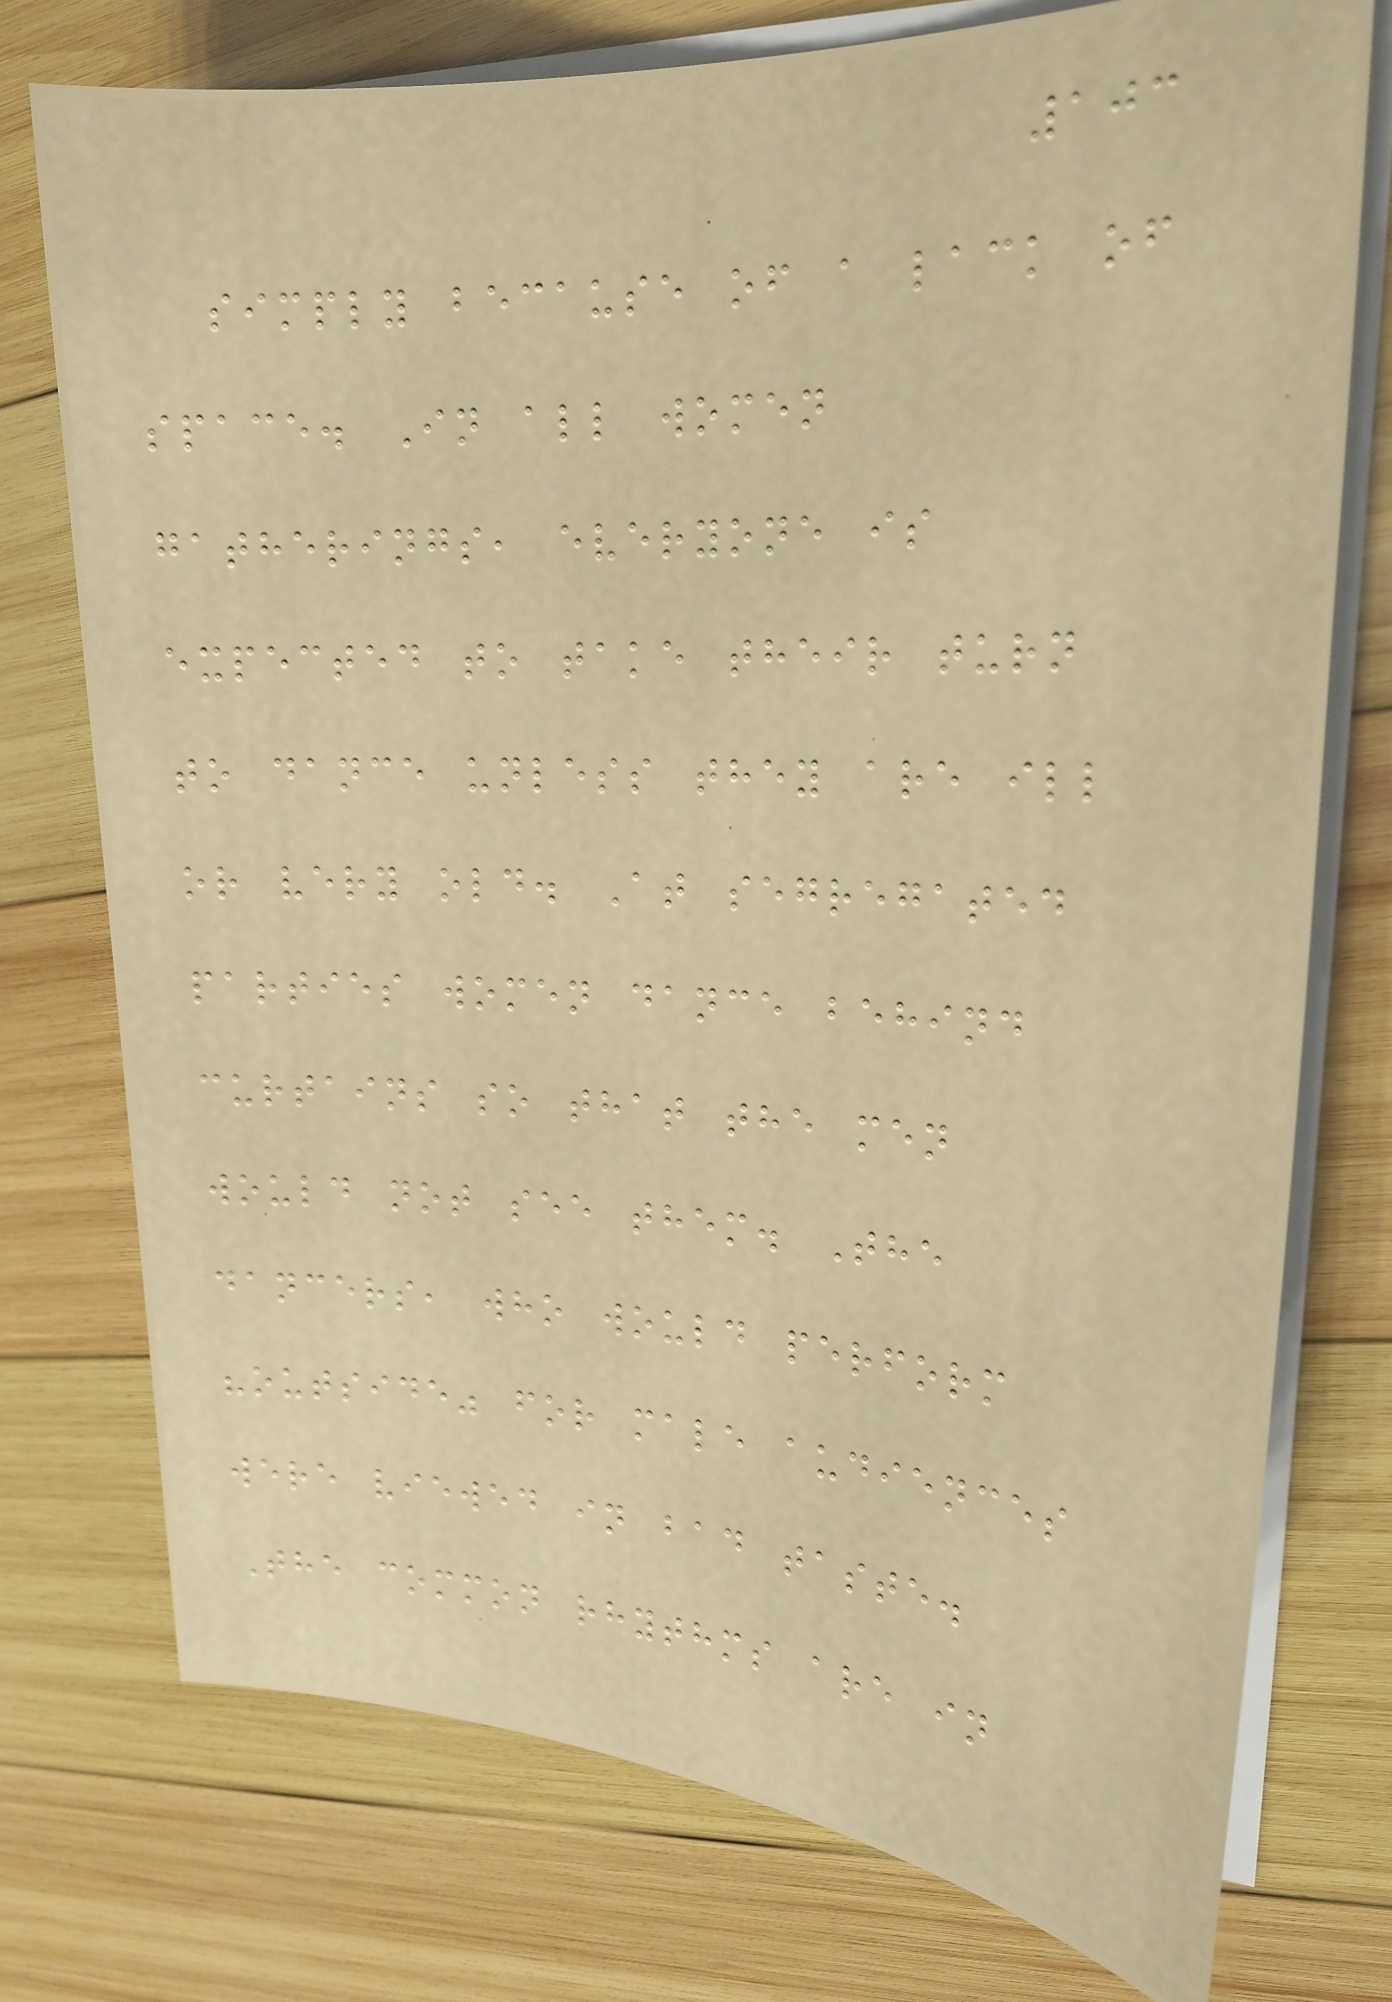103
simply because of a lack of
space. In all women
gatherings, everyone is
expected to take their turn
to dance unless they are ill
or very old. At segregated
parties women dance behind
curtains so that the men
would not see them. The
dancers, who would perform
"outside" for male audiences
were viewed in bad taste.
The common rhythms are in
